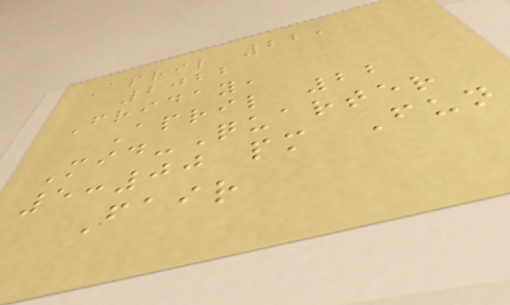April 22,
2022
Friday,
April 22
Mid-Quarter
5:00 pm Fun
Fair
